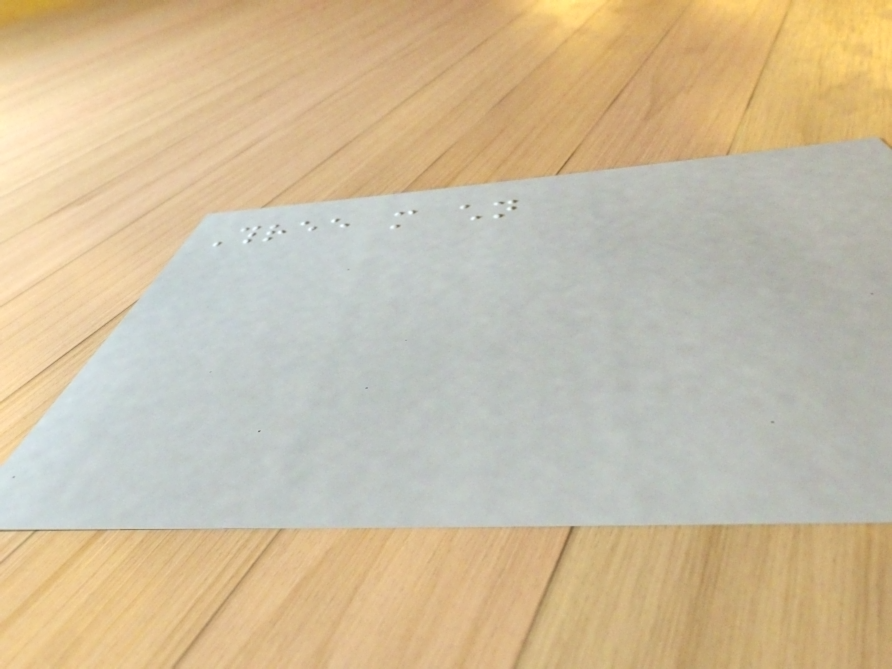Three more children
